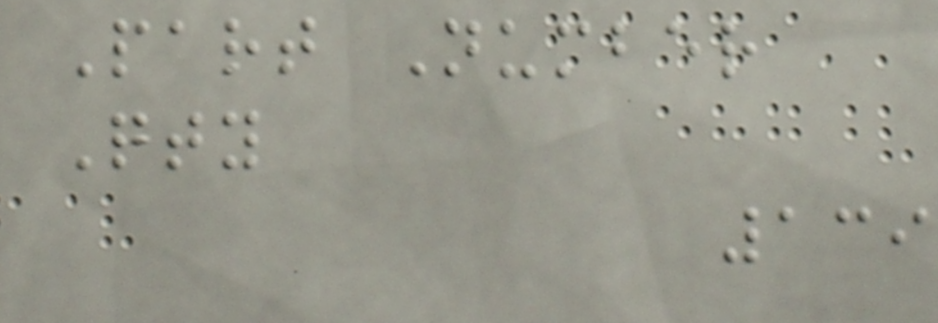Part Number
Qty
139
